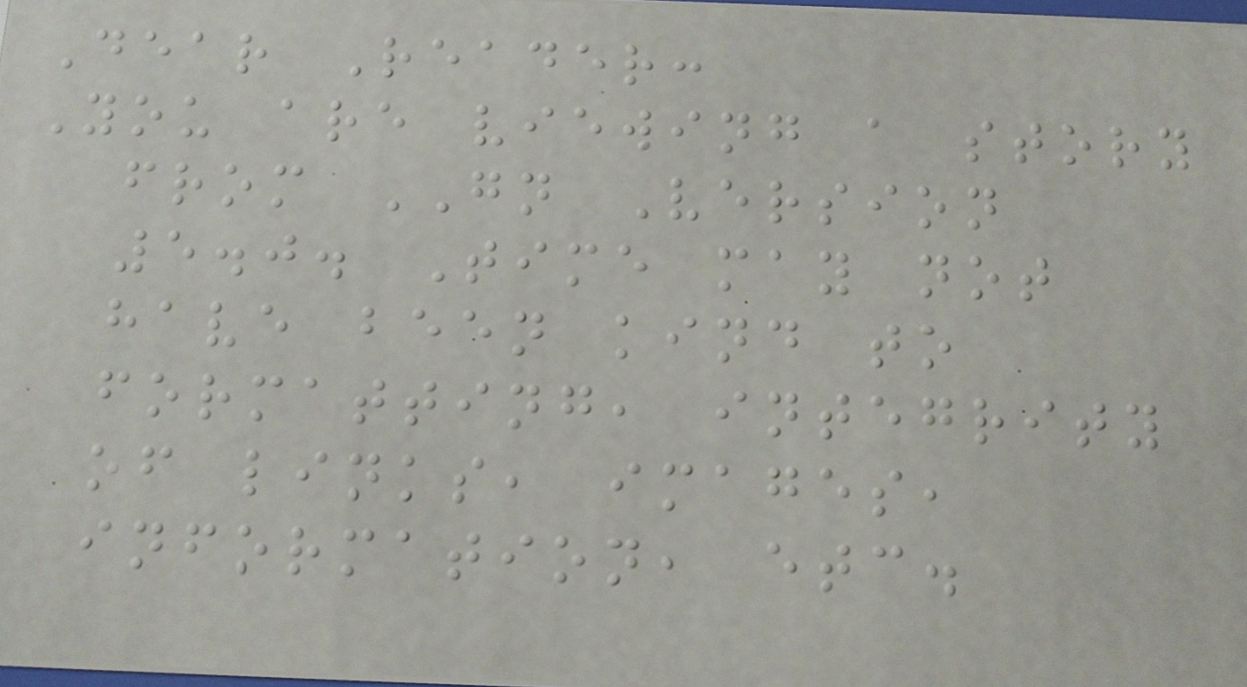Dear Reader:
You are viewing a story
from GN Version
5.0. Time may not
have been kind to
formatting, integrity
of links, images,
information, etc.
